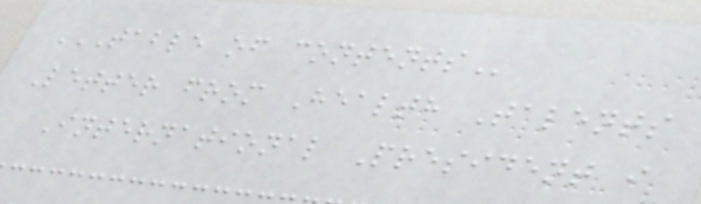TABLE OF CONTENTS
Letter from Health Talents
International President i
